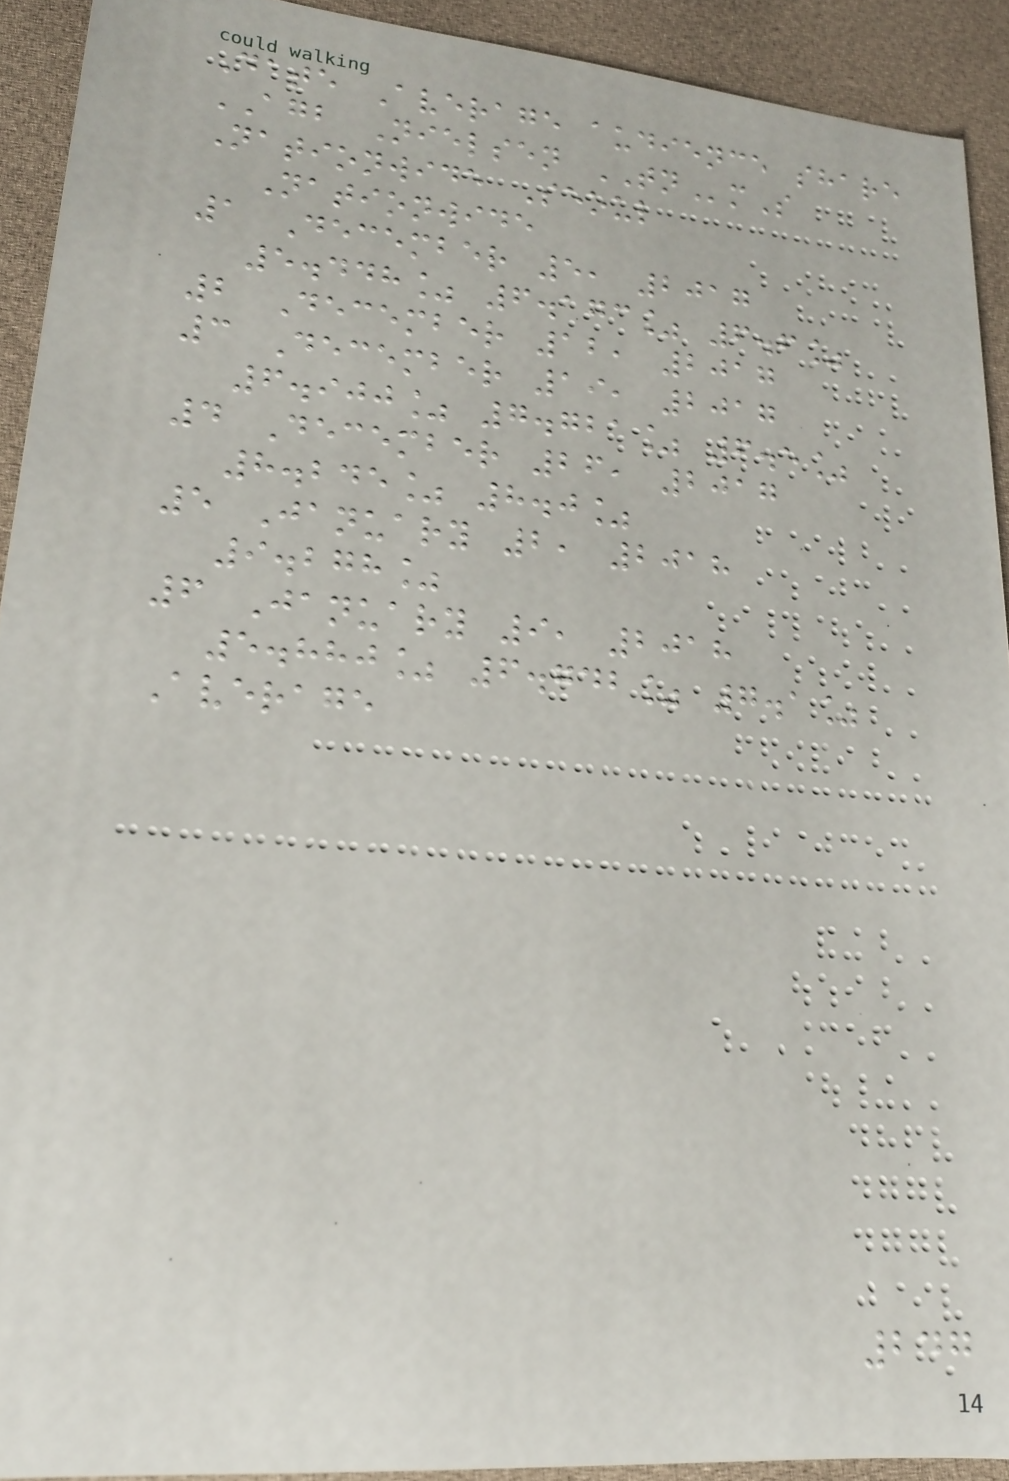Date Average audience share
AGB Nielsen TNmS
Nationwide Seoul
Nationwide
1 December 5, 2017
5.448% 6.173% 6.6%
2 December 12, 2017
3 December 19, 2017
6.900% 7.721% 6.5%
4 December 26, 2017
8.245% 8.0%
5 January 2, 2018
9.278%
6 January 9, 2018
5.880% 6.742% 7.1%
Average
247
